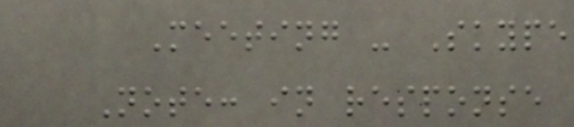Meeting - Skype
Note: in response
